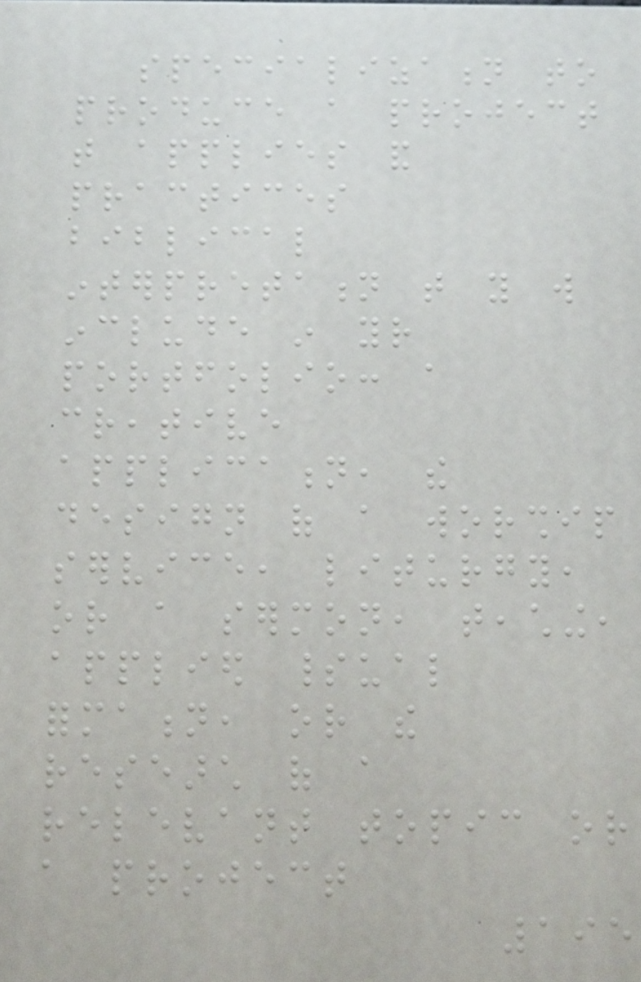specialization to
produce a project
that applies and
practices
biblical
interpretation that you will
include in your
portfolio: a
creative
application, the
design of a worship
service, liturgy,
or a sermon, teaching,
applied spiritual
formation, or the
research of a
relevant topic or
a project
195
